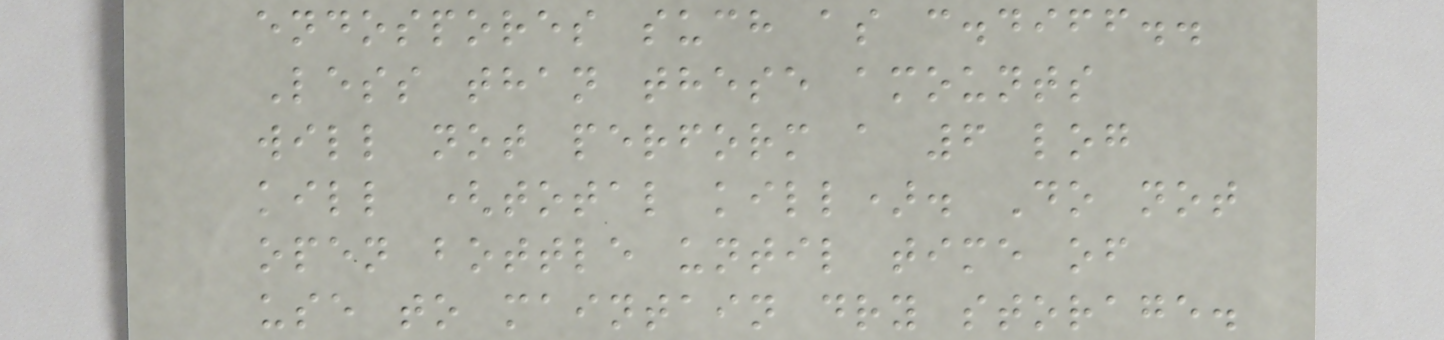endospores such as c.diff..
Less than these amounts
will not perform a 6 log
kill (total kill). Do not
open bottle until time of
use to maintain dry storage.
